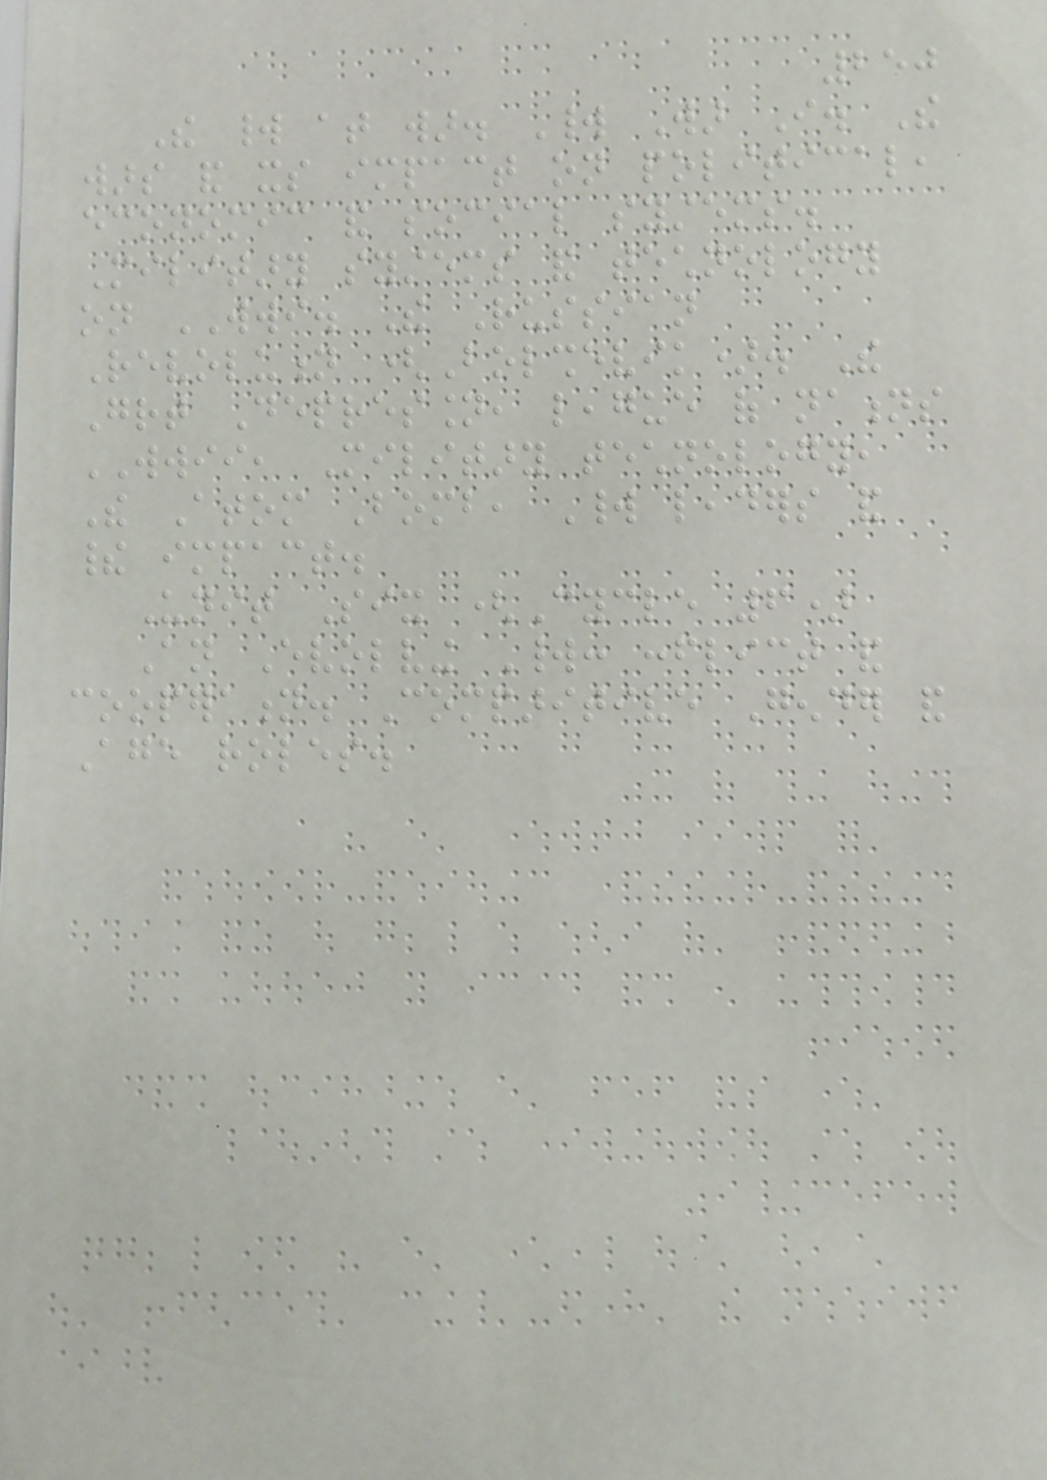250
The world at war. World War I. The
wars and its impact on political,
economic and social systems.
Military systems and technology
on WWI. The Russian
Revolution (Bolshevik). The
Great Depression, league of nations
WWII, Military technology,
The Atom Bomb, World leaders and
their impact.
Unit Six (Cycle 6)
An Evolving World: conflict and
cooperation. Comparitive Gender and
Age roles.
